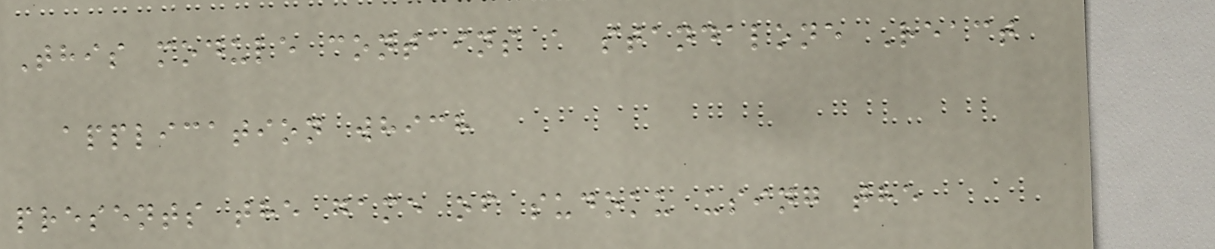This module contains a standalone React
application which
presents the game of sudoku using the
